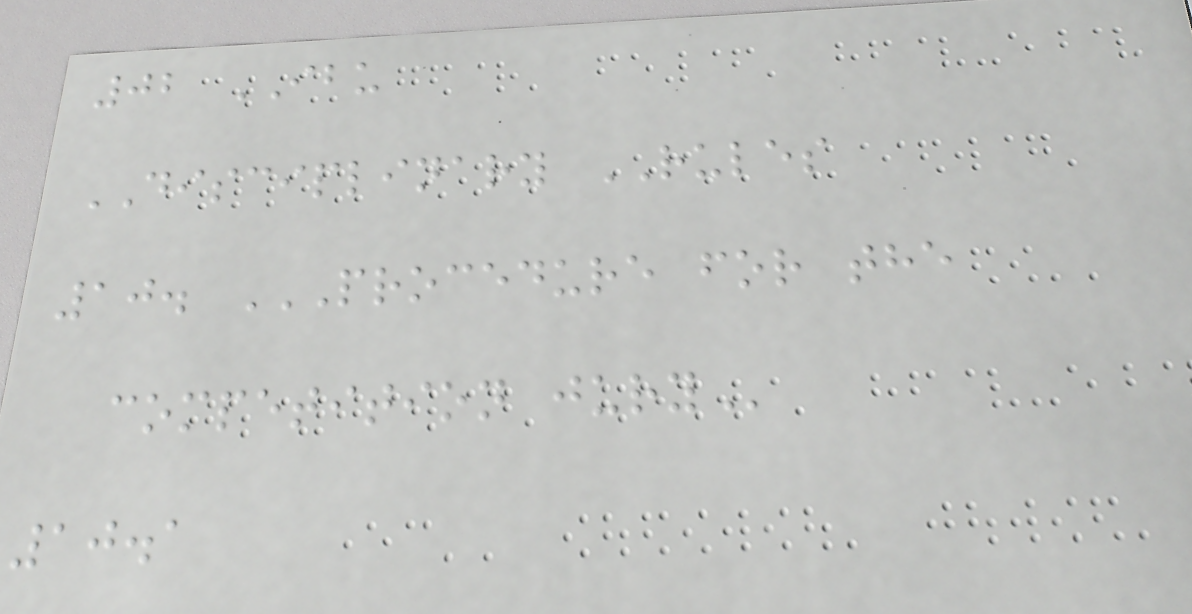02 IBU
DISCIPLINARY RULES
10. PROCEDURE FOR THE
COMPETITION JURY
10.1
